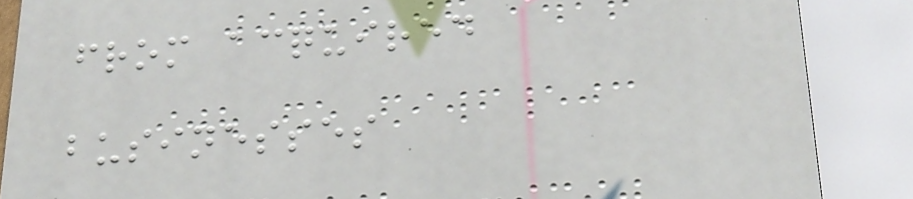from acquired
businesses
